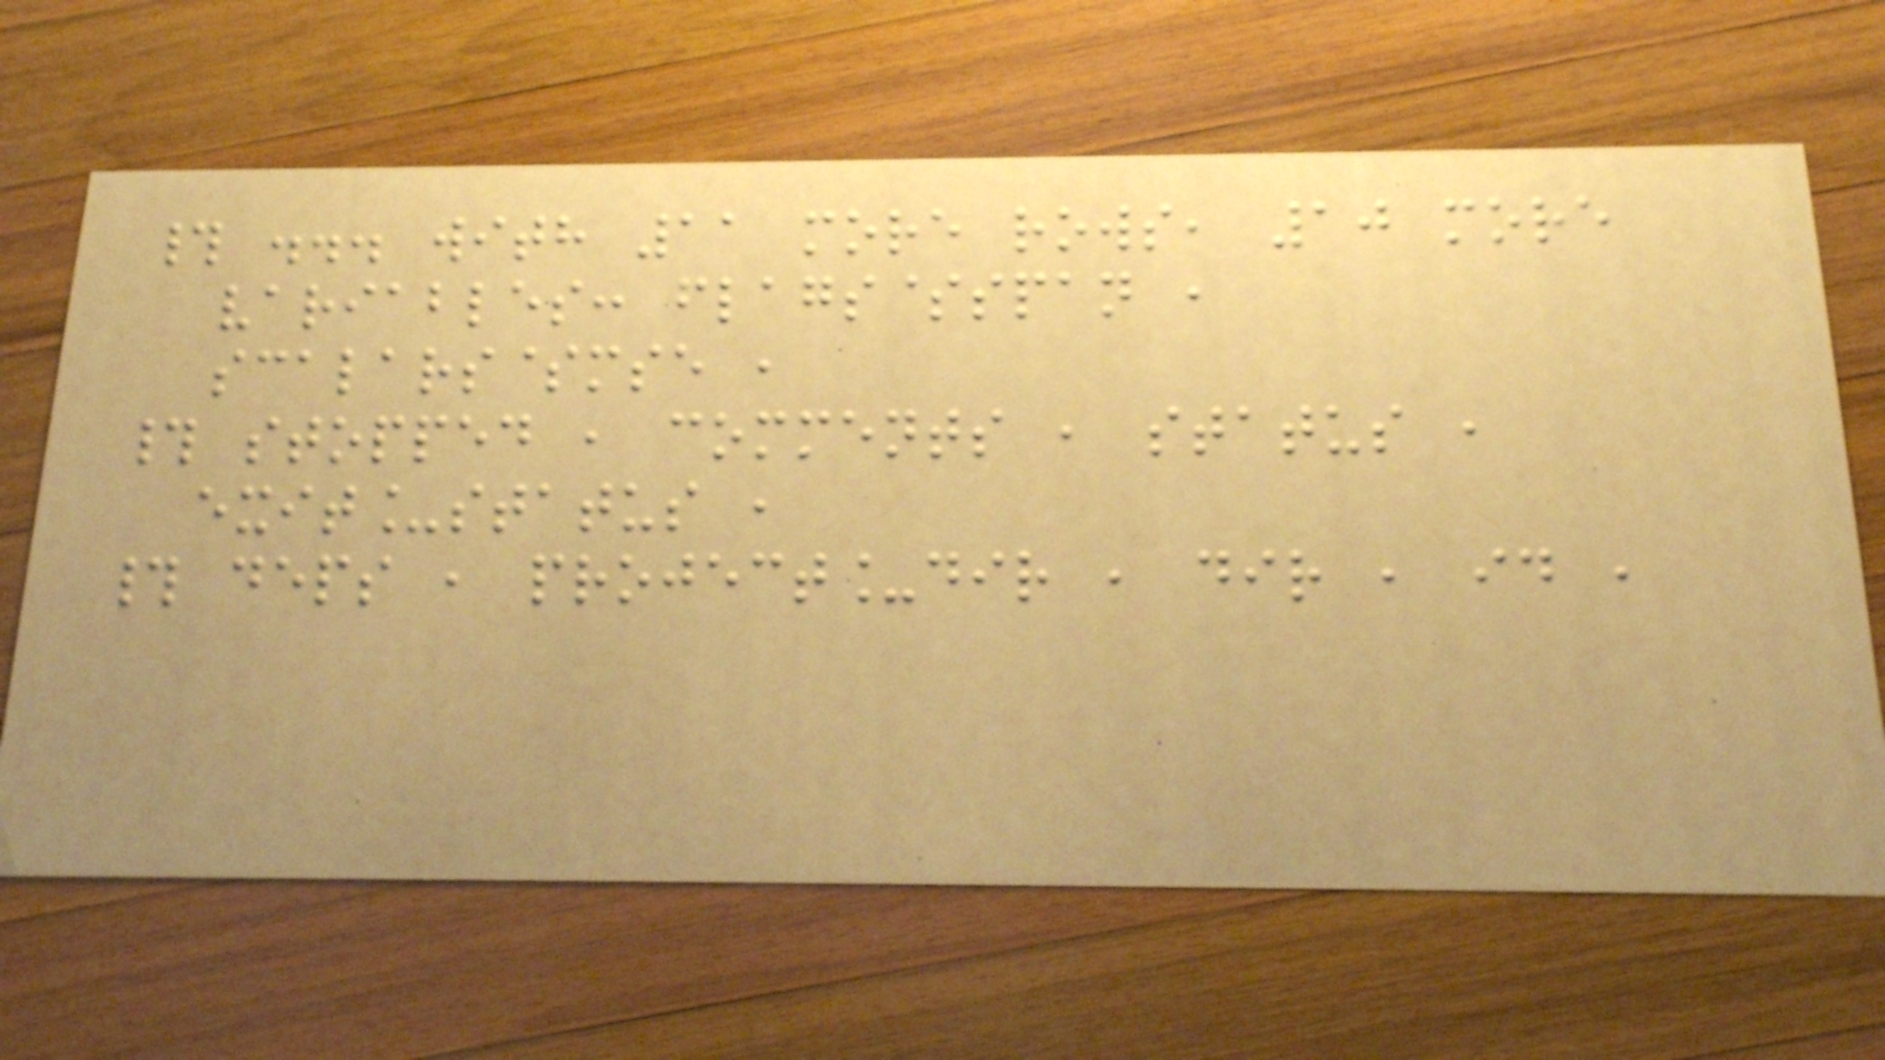# ... with 11 more rows, 10 more
variables: flags$span ,
scalars$mse ,
# stopped , comments , status ,
exit_status ,
# deps , project_dir , dir , id ,
